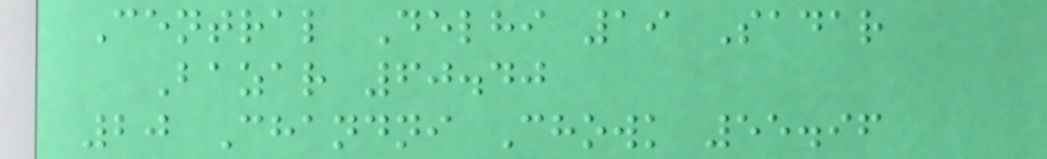Central Delhi 19 Sadar
Bazar 60.40
20 Chandni Chowk 55.96
